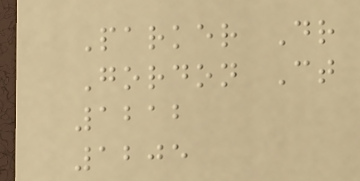Parker Dr
Gordon Ct
1212
1205
